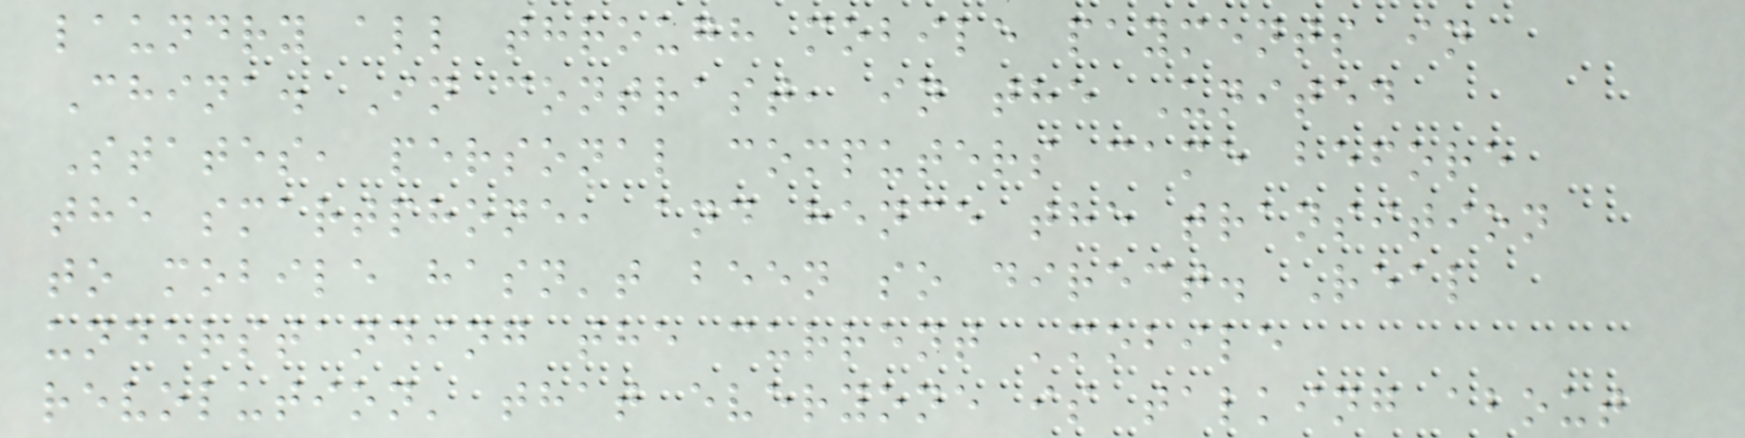laundry all through mobile payments in
China. In contrast, in the United
States, personal computers came before
the smartphone, and hence the transition
to mobile hasn't been so direct. Real
understanding the current 'mobile
revolution' that everyone is talking about
